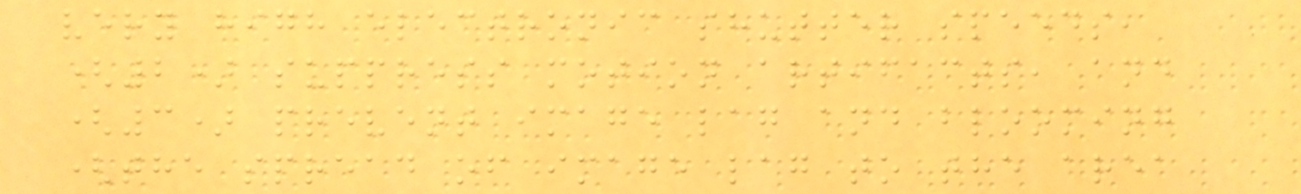very high electronic shutter speeds,
(2) suppress motion artifacts, and
(3) prevent image lag and blooming
(the spread of image lag to the area
